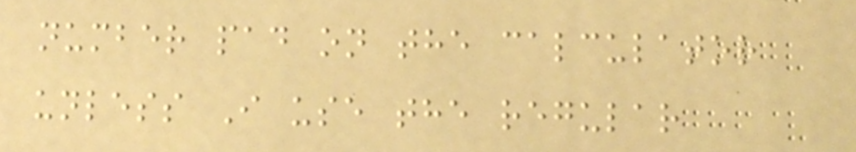number pad on the calculator
unless I use the regular
